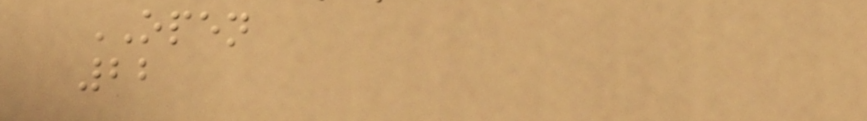OPEN
22
